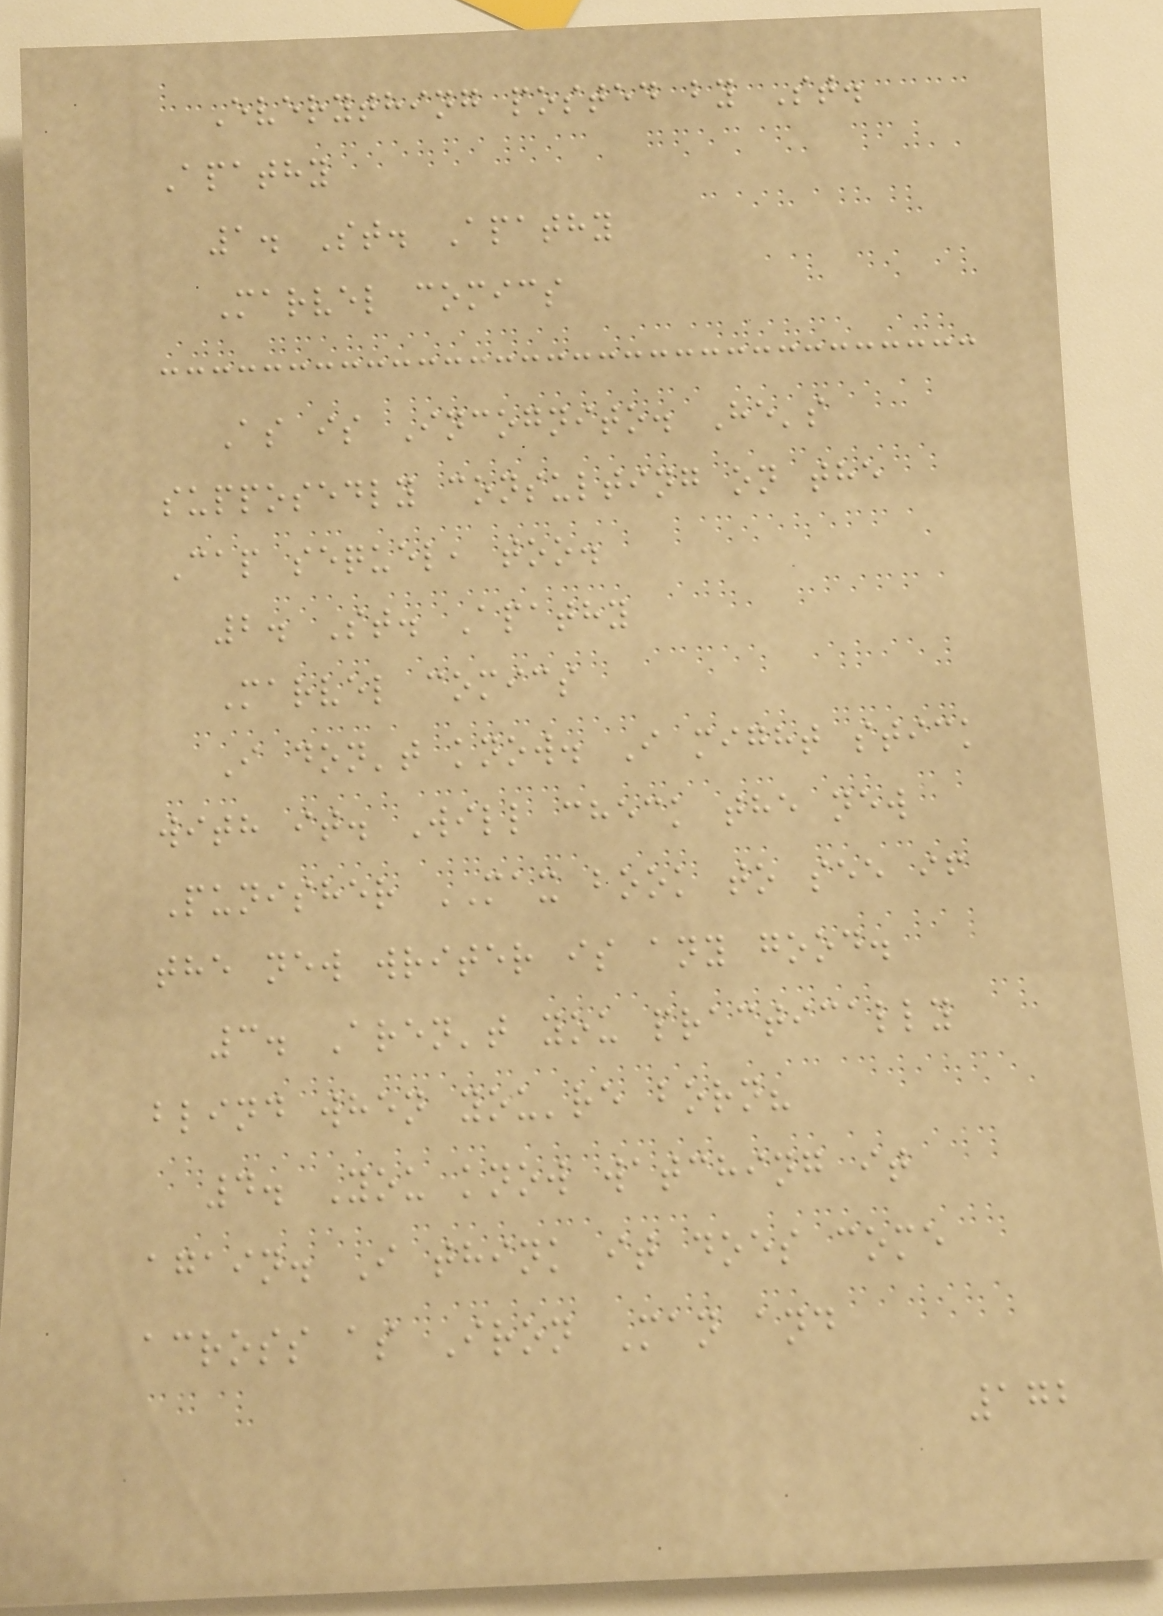Everything posted by St.
Apathy
1. St. Apathy
Marvel comics
As is Incognito. He's
supposedly consulting on the
Cap sequel, too.
2. St. Apathy
Marvel comics
I don't know. I might stick
with it. Will check the new
Punisher MAX book to see if
the new writer is any good.
3. Aren't you practically
blind when you're born?
4. You know watching it
again. I think it does come
across as Iron Man and
172
